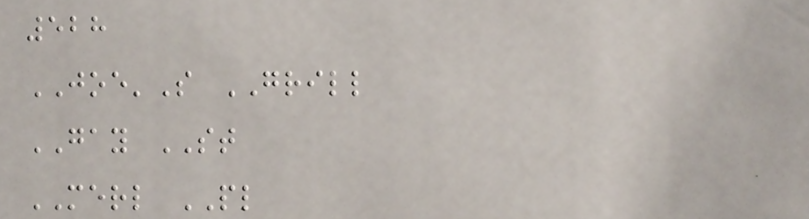528
JOE'S GRILL
GAY ST
MERL PL
